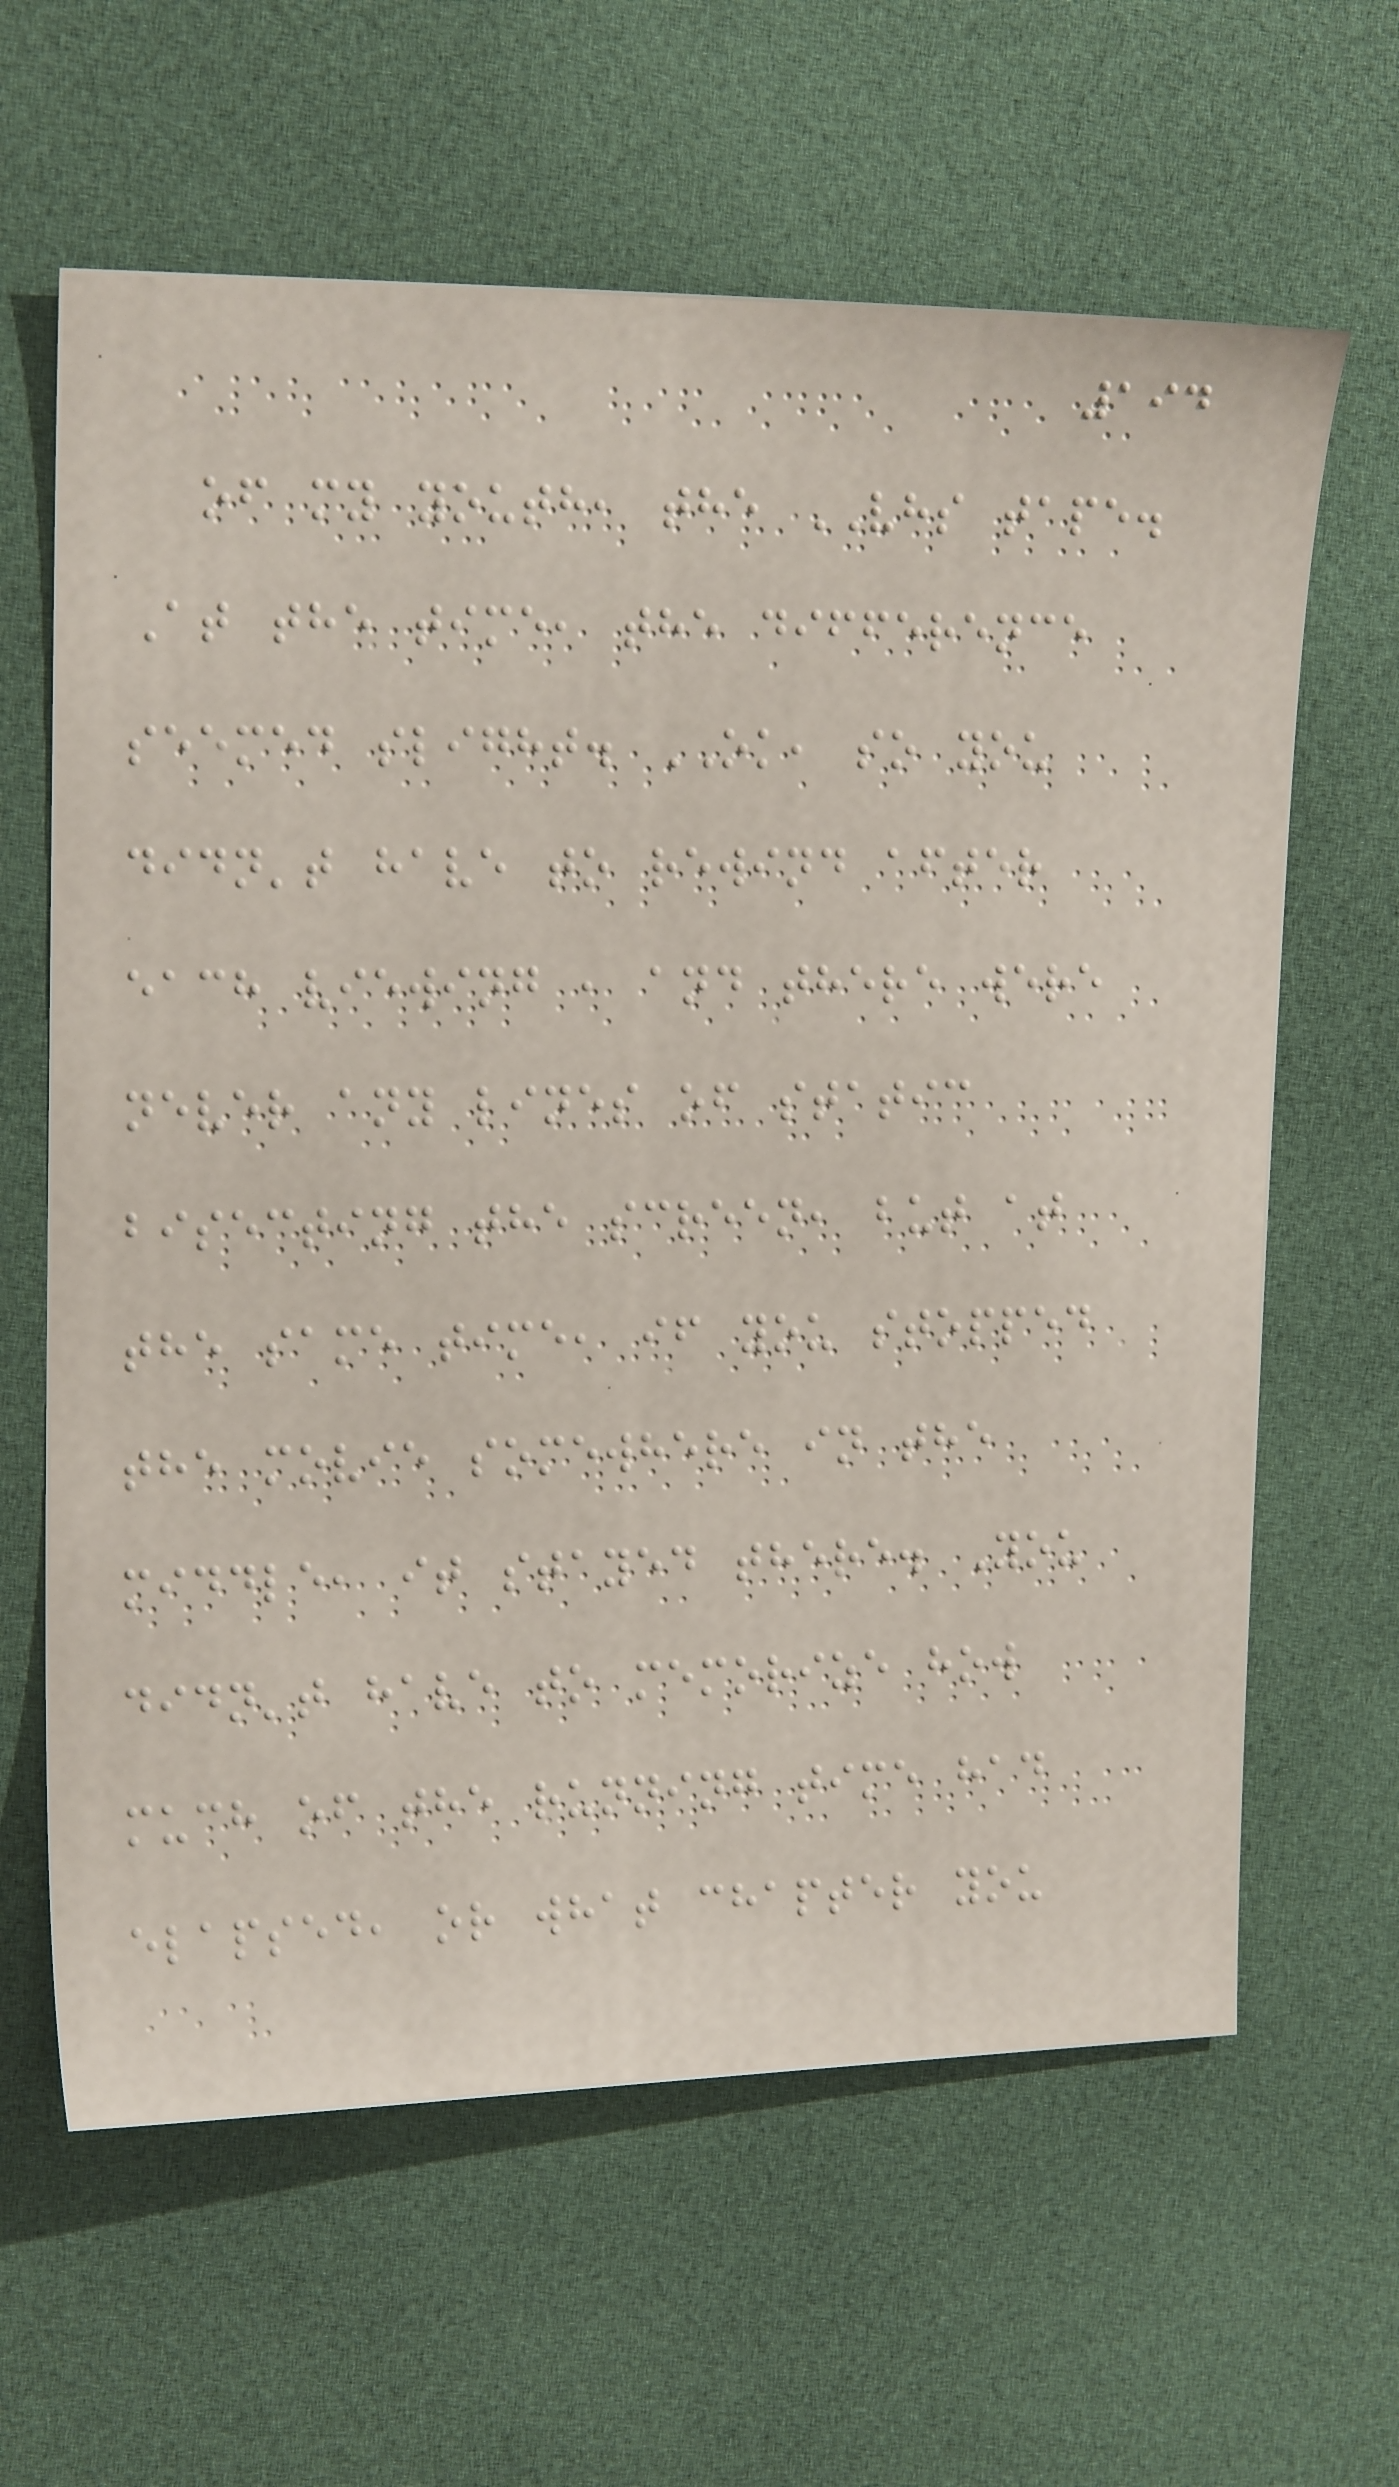194
of my youth, the VHS tape.
At the time, the difference
seemed slight. OK, so you
didn't have to rewind after
each viewing , and there were
never any lines of static
bisecting the screen, but at
the same time, if you stopped
the movie somewhere in the
middle, it stayed there. You
didn't have to memorize how
much of the running time had
elapsed, or what chapter you
